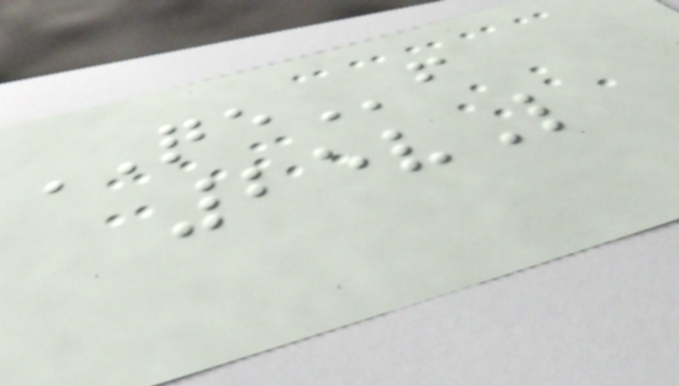QEf
25vL
